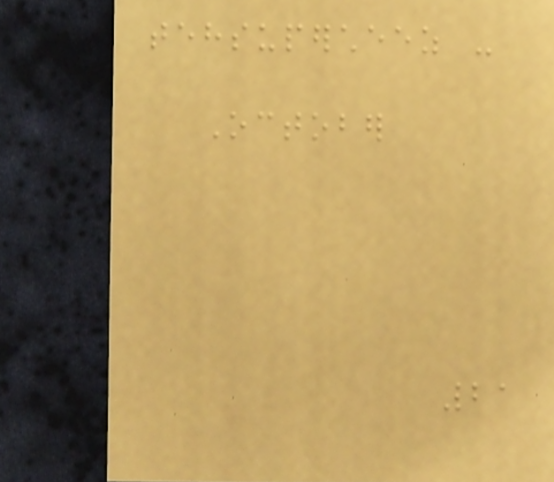tehsupercheez -
October
21
